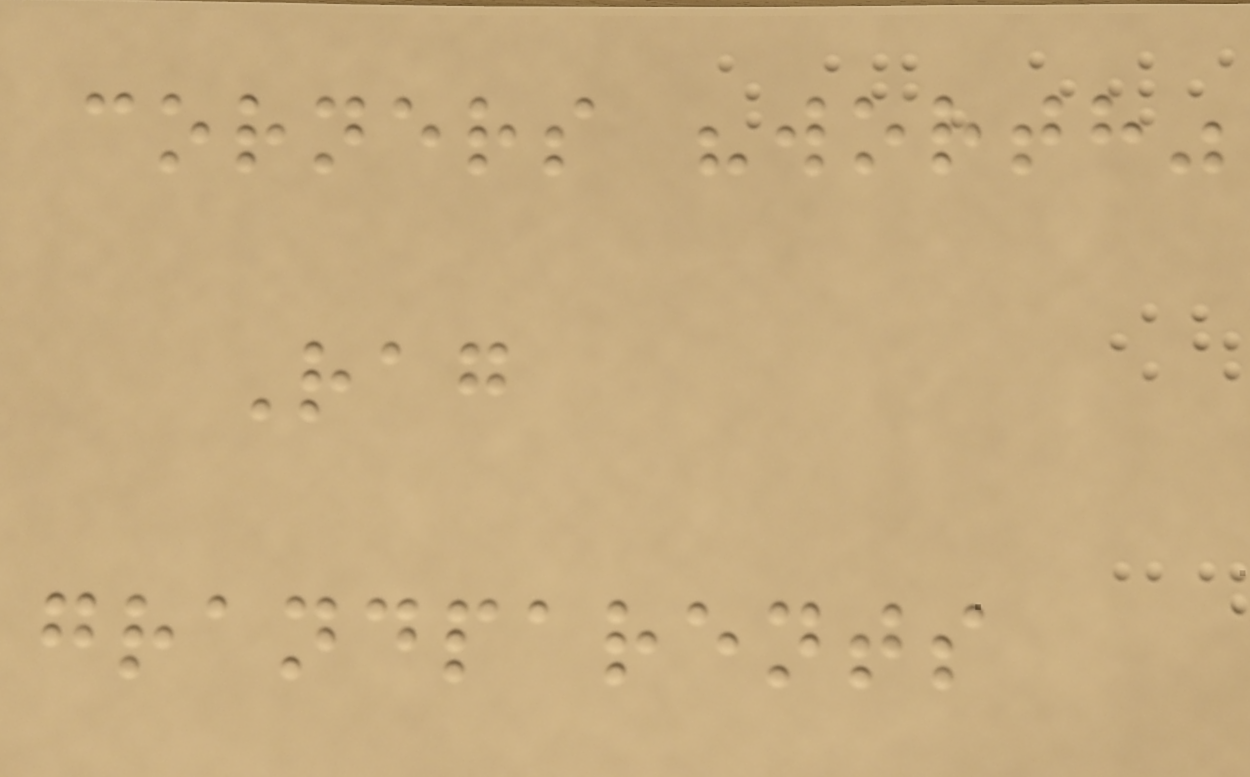corners "worth"
Rag
grandparents
